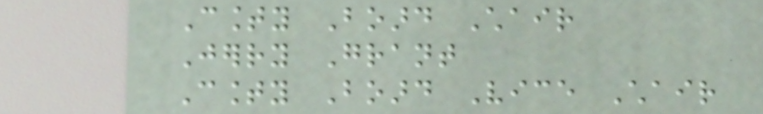County Board Chair
Jerry Grant
County Board Vice Chair
